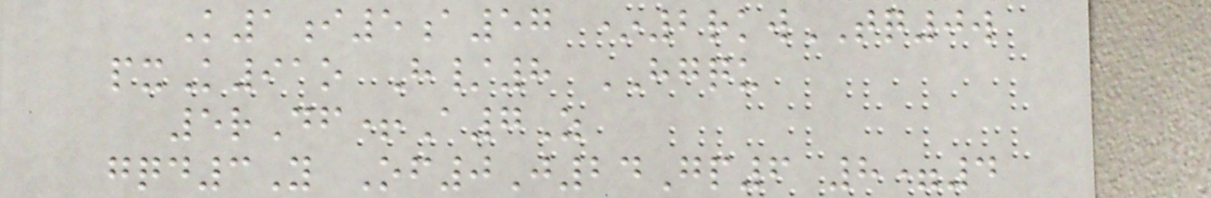K1i5a57 *2rkwTQ0w
pxK91o H/8 HGQU
5rDf+A7Z
gqd3Y Of0J24Gp6 8=4
